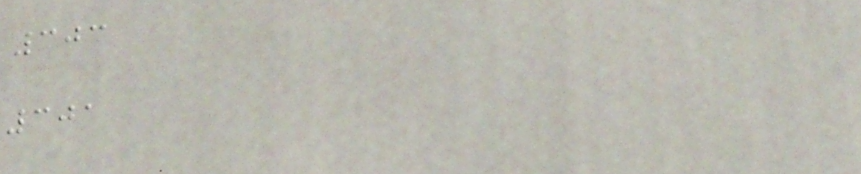303
301
